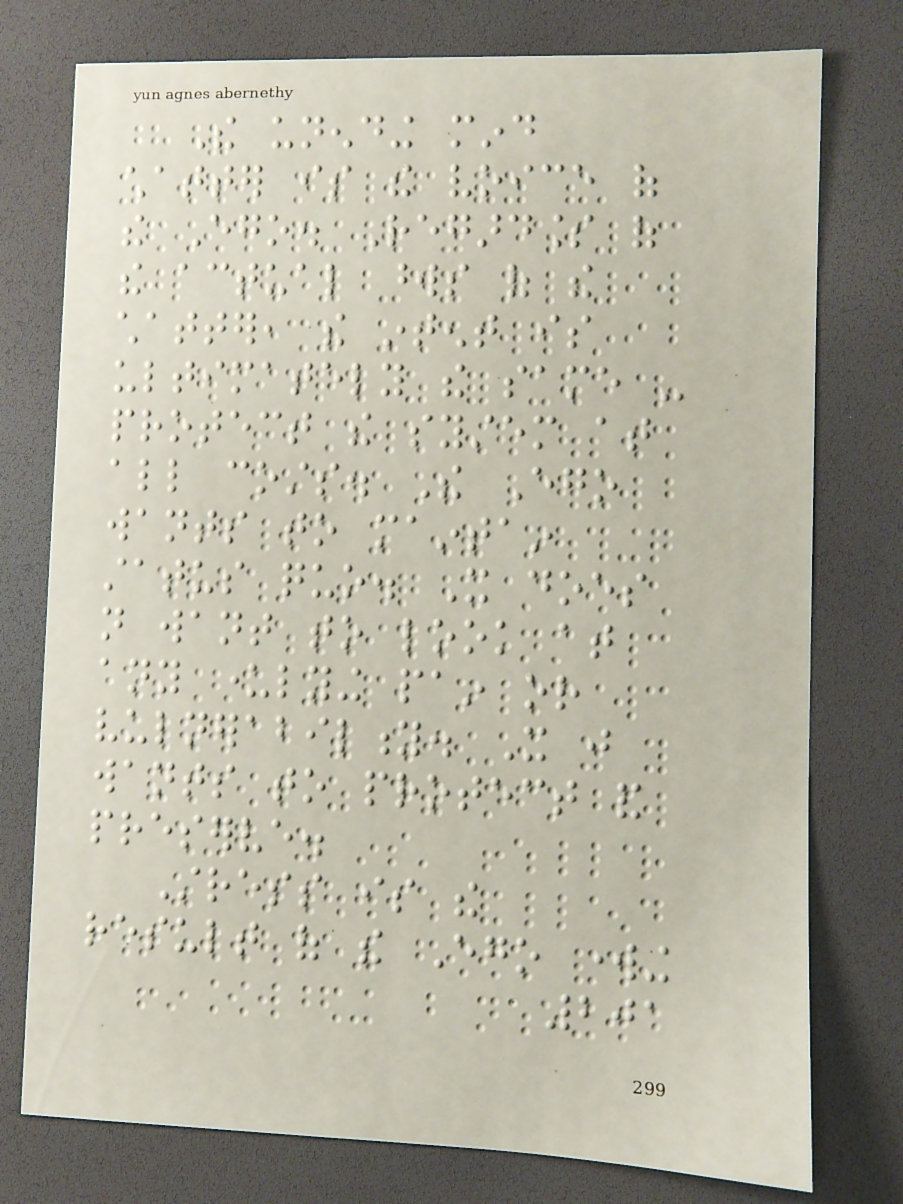The unending mind
chatter is the voice of
the Ego. Regardless of
the actual words of the
chatter, the intent is
ultimately the same -
protect the system at
all costs. The Ego
wants to maintain
status quo. It does
not want to look at
any underlying pain or
vulnerability. It just
wants to protect and
preserve.
Stress is the
result of the Ego working
201
